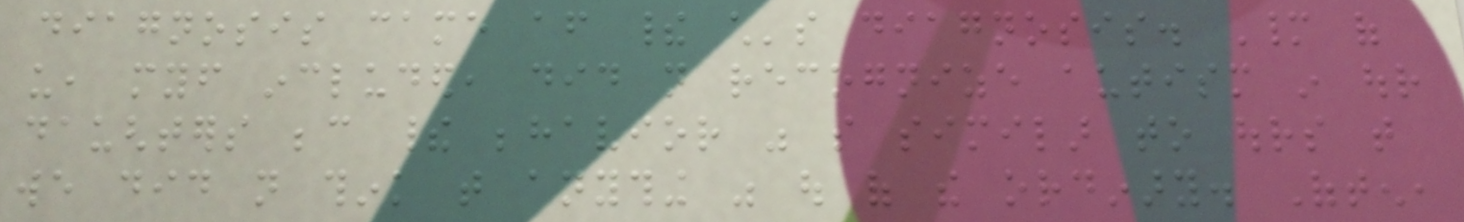diagnosis came after their child's diagnosis. Many of
us, myself included, did not recognize autism in our
daughters because their behavior was so similar to ours that
we did not think that anything was out of the ordinary. Often,
